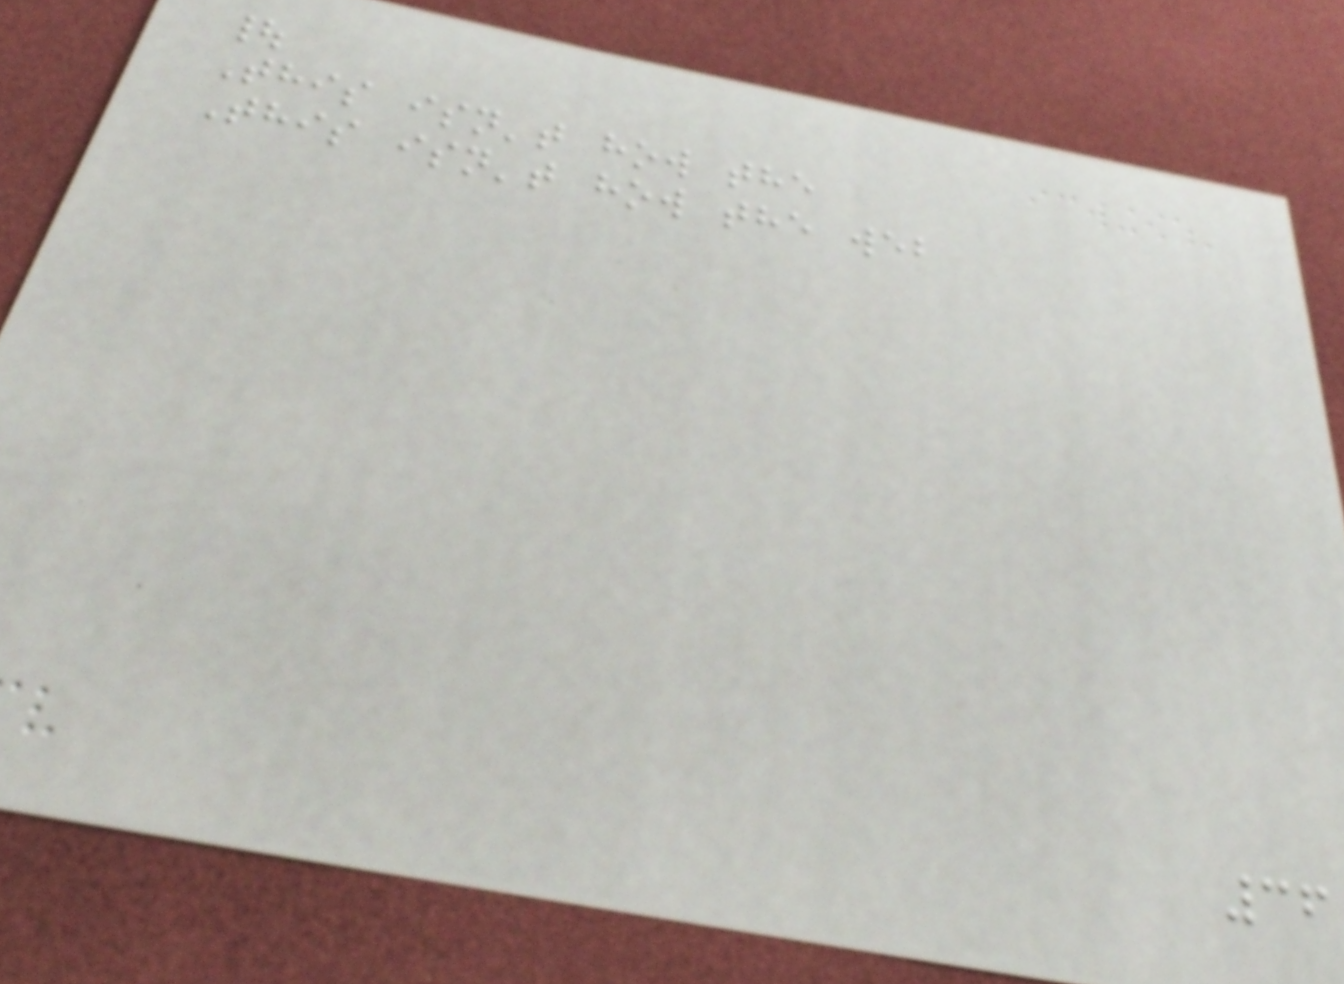|
This isn't how the
This isn't how the web
36
